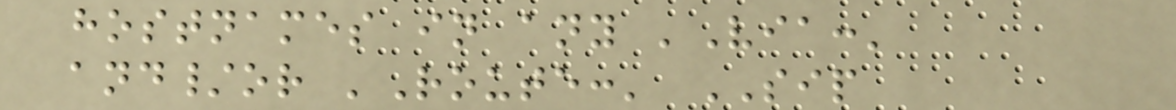hostnames in any 'Via:'
and/or 'Route:' SIP
